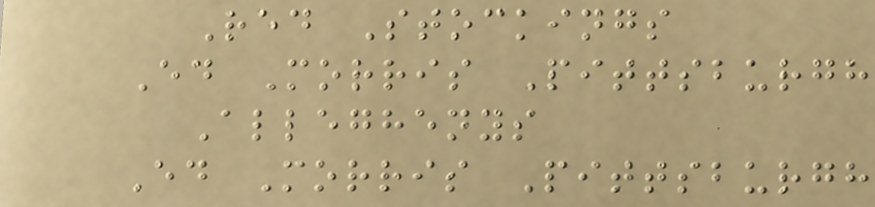Red Stockings
Ed Morris Pittsburgh
Alleghenys
Ed Morris Pittsburgh
